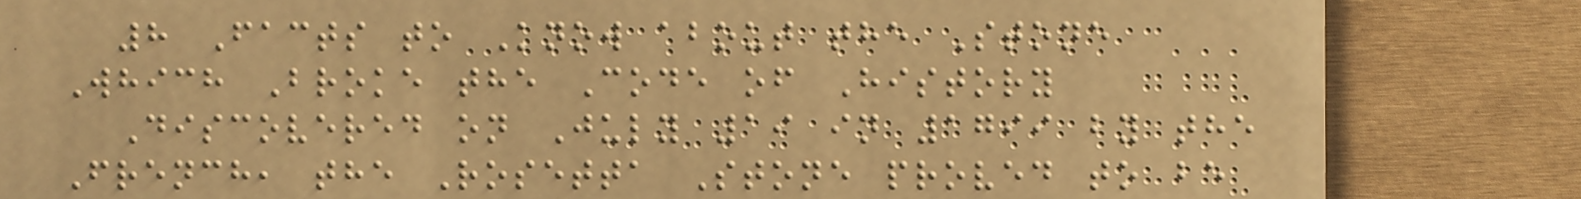8 Facts to Know about the Stone
Which Broke the Code of History
Discovered on July 19 in 1799 by the
French, the Rosetta Stone proved to be
